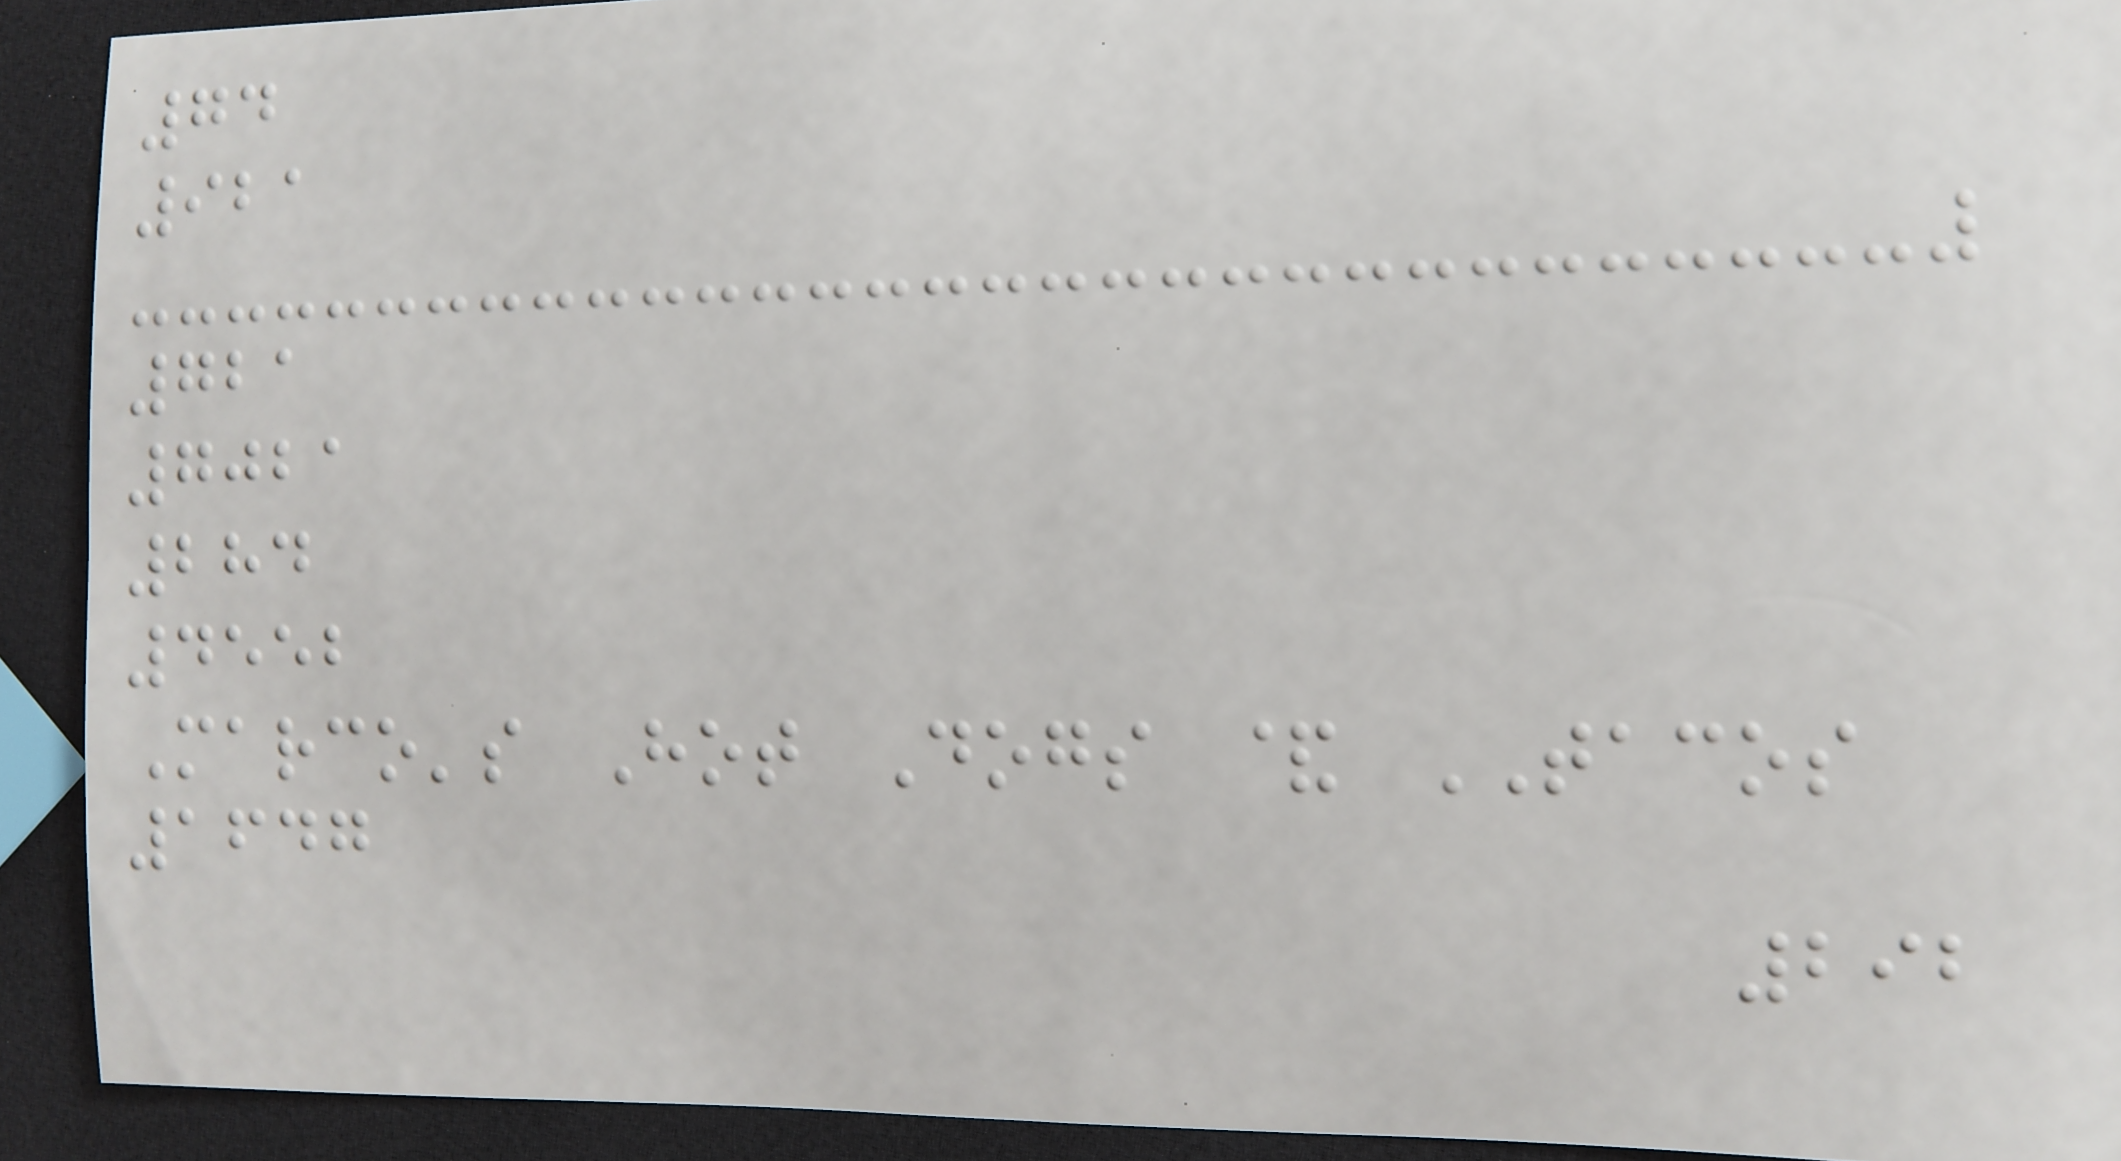74
921
721
7021
284
4552
Marco's Hot Dogs & TACOS
1647
292
